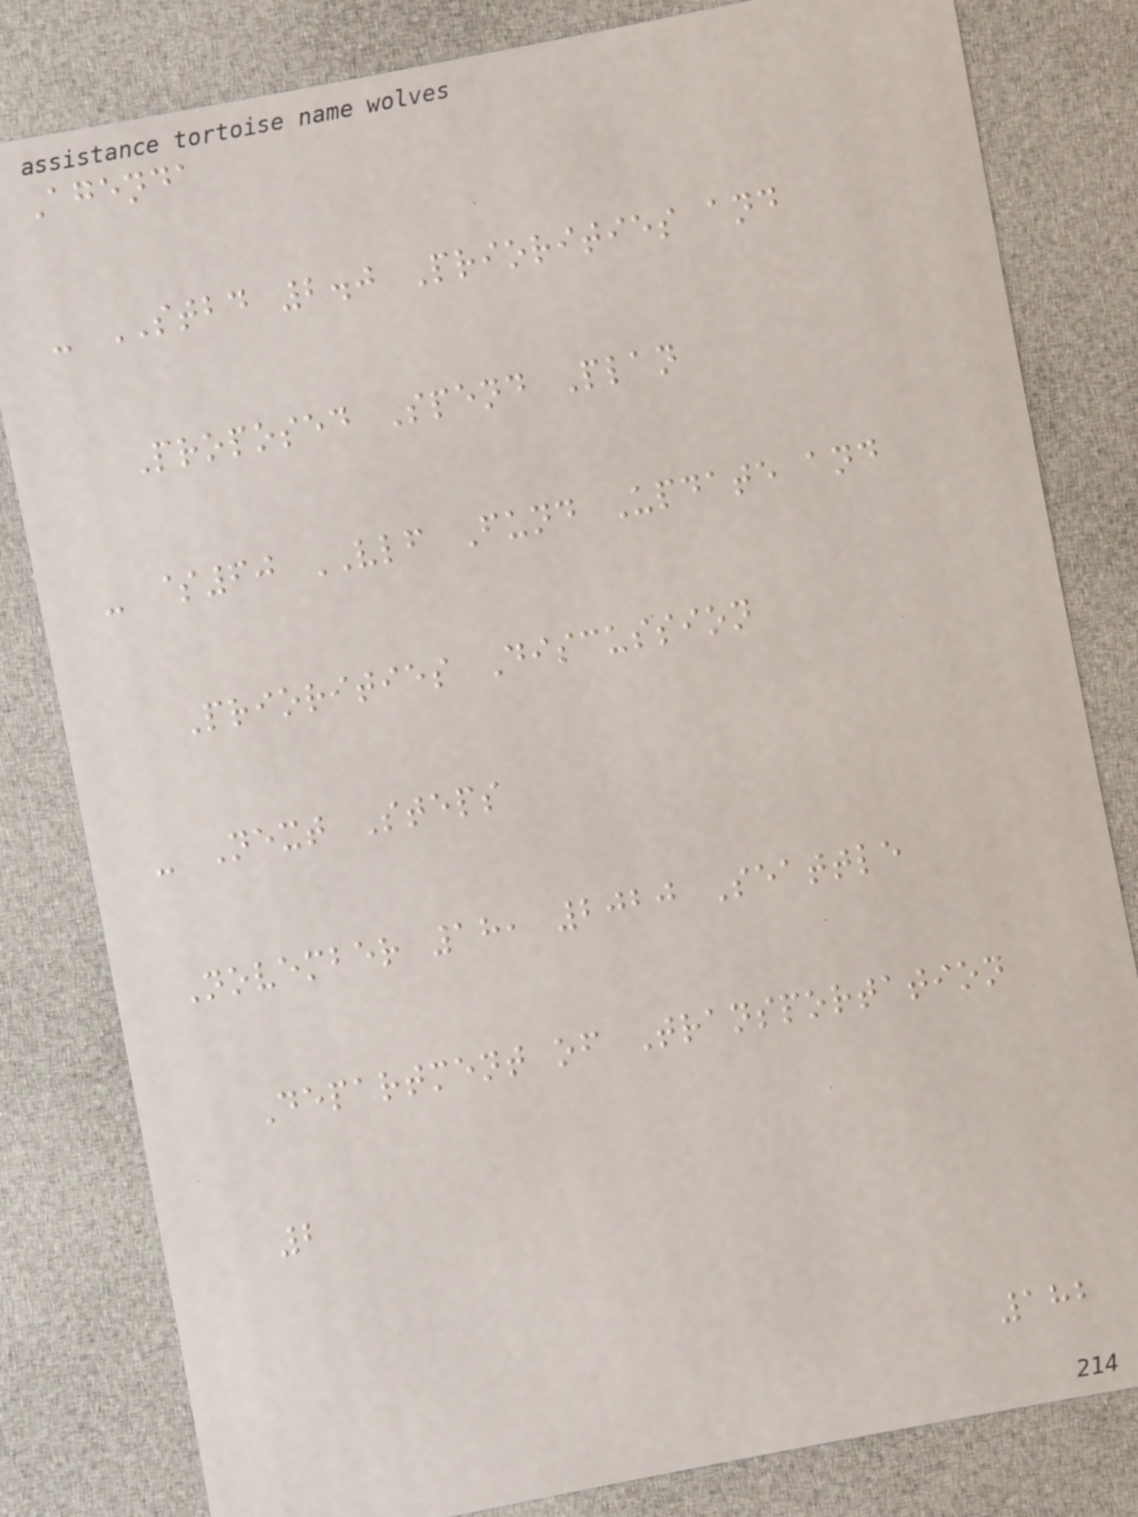Agenda
- STBD 2.0 Priorities and
Proposed Spend Plan
- $60 VLF Fund Update and
Priorities Discussion
- Next Steps
November 18, 2020 Seattle
Department of Transportation
2
182
